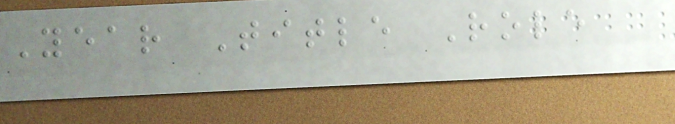Year Title Role
